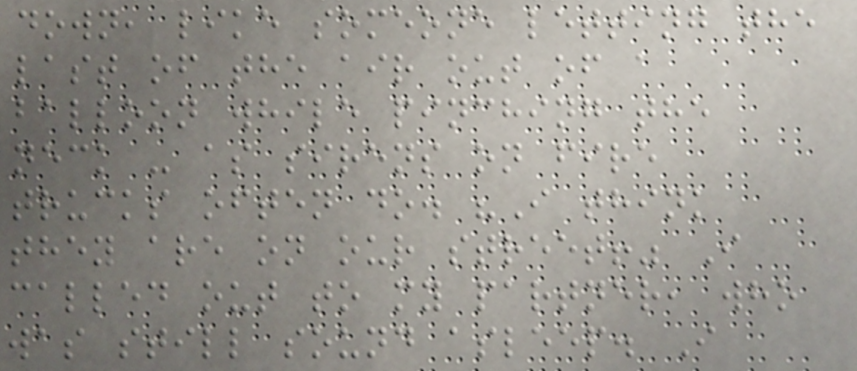down, like someone letting the
last of the air out of a
balloon while pinching the
neck - as sirens on fire
trucks often do. "I think
they are on our street!" I
called out to my partner, who
was still sound asleep. I
